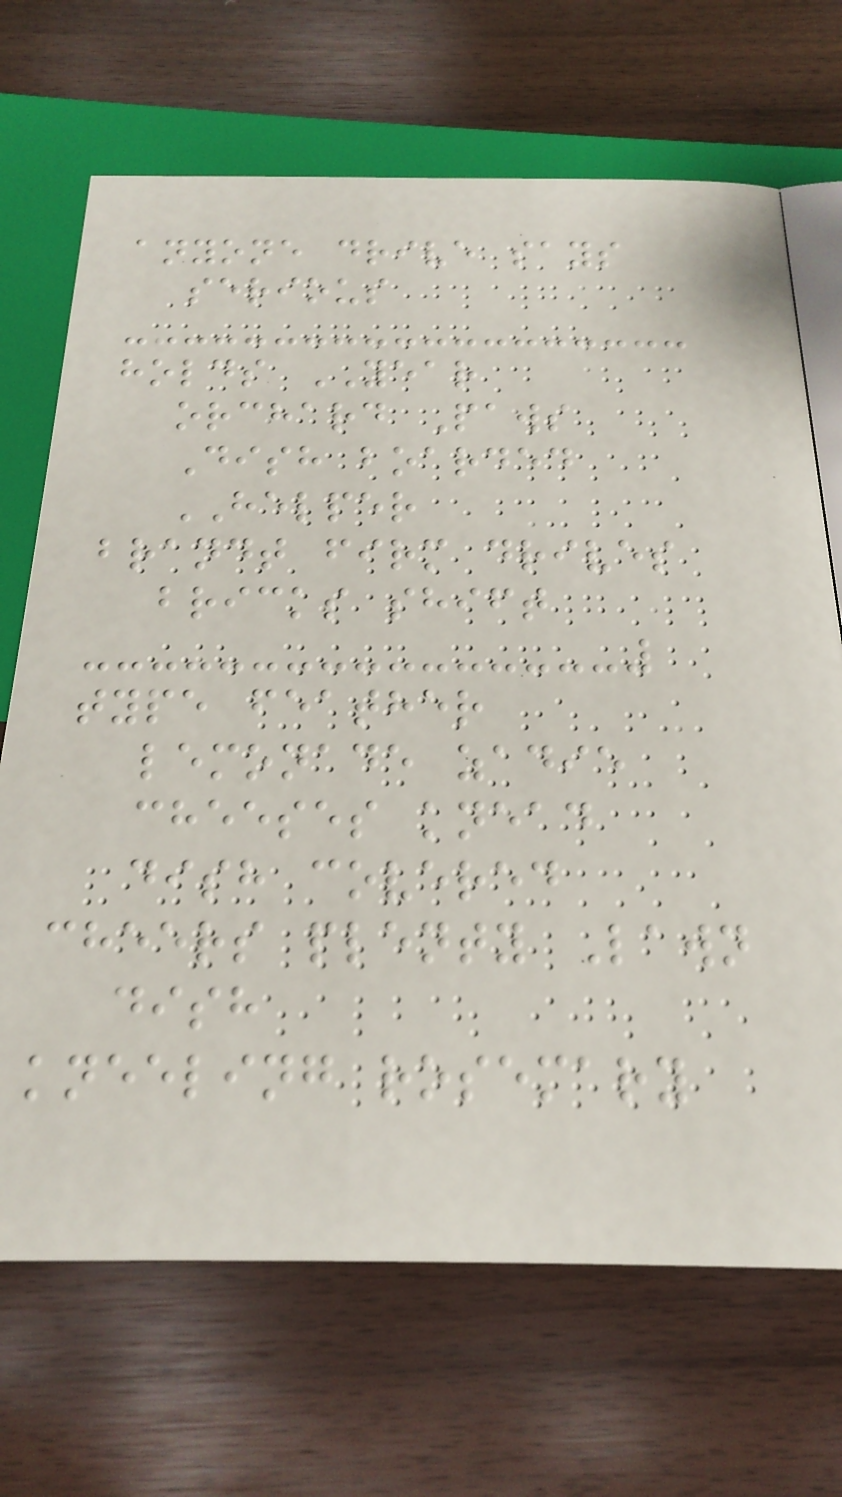anyone drive says
serious
holds YEAR
orchard Paws
Dish boarded
HELPER
brandt firm drives
bricks shift
type feather
lemonade zadie
cheeses knead
dish covered
cheers plenty Lawn
dish
kneeling rosemary
